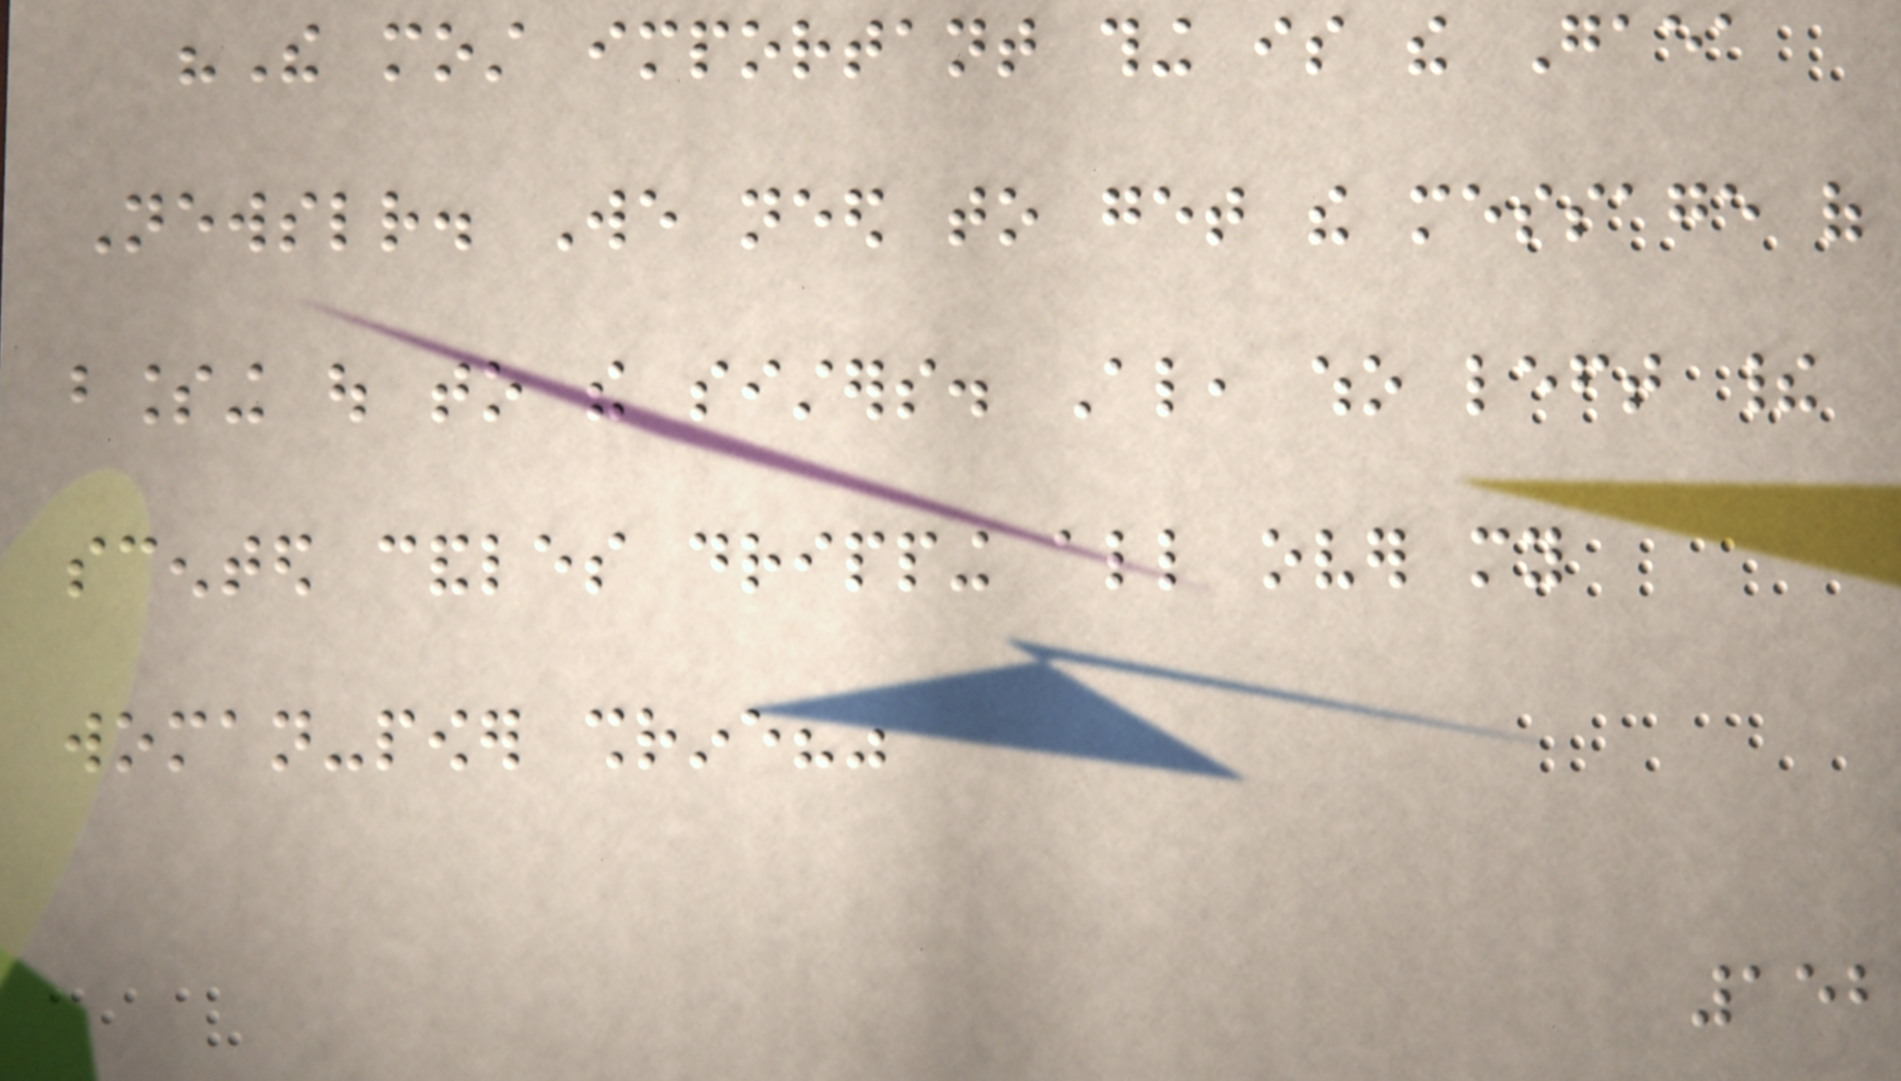"The most important thing is the Gaea
Newsletter. We need to get the message of
blessing out to the sisters. Also, who left their
scented candles dripping all over my
woman-power shrine?"
152
